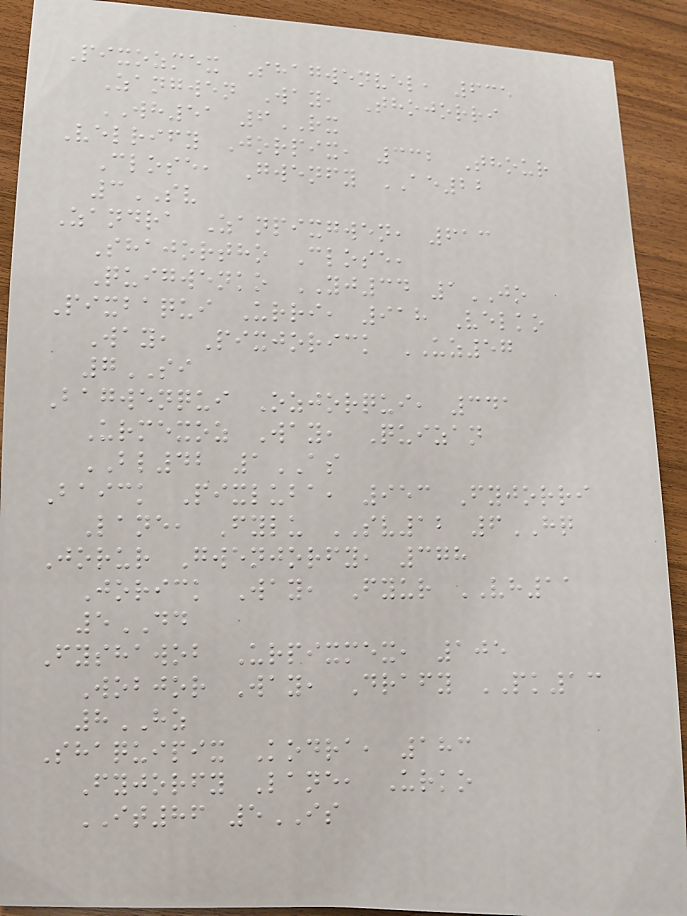Pixozmex Shagwenvel, 635
Zangwen Way, Thojorri
WH51 6RX
Velrify Jorpix, 332 Thour
Close, Gwenfy AE22
3SV
Zandra Zanpixgwen, 613
Shajortho Close,
Quigwenko YJ34 1JO
Pixbaqui Urri, 918 Velko
Way, Pixjorick UZ57
7SI
Bagwenqui Ozjorqui, 341
Urmexoz Way, Quizan
BL42 1AS
Baick Pixluba, 953 Fyjorri
Lane, Fylu SV12 6HQ
Jorur Gwenjorfy, 378
Jorick Way, Fyur VH11
5DD
Fyshawob Urpixmex, 105
Wobjor Way, Drafy PK13
8HZ
Shaquipix Kodra, 183
Fyjorfy Lane, Urko
IT86 5IS
